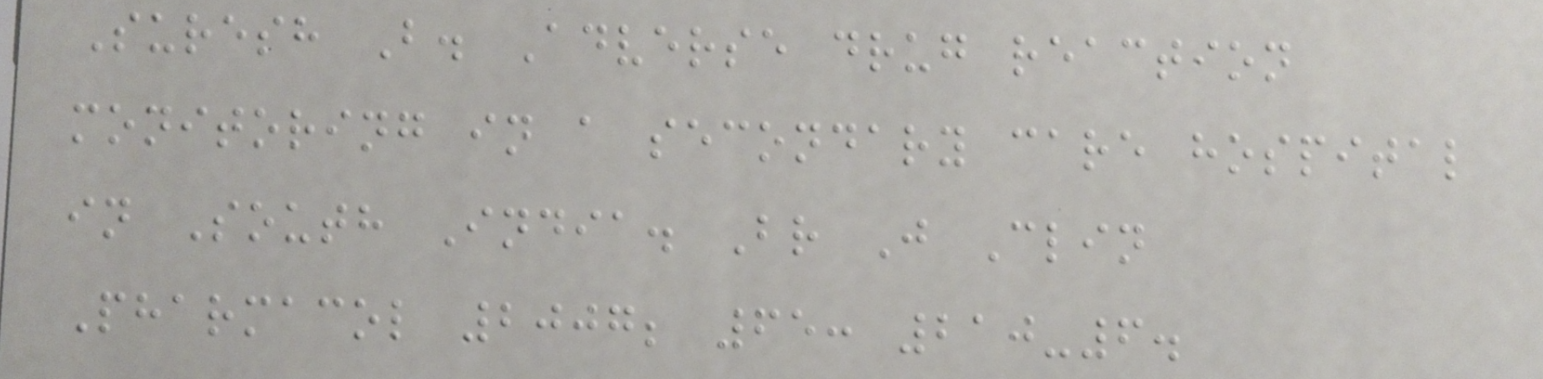Suresh B. Adverse drug reaction
monitoring in a secondary care hospital
in South India. Br J Clin
Pharmacol 2007; 65: 210-6.
